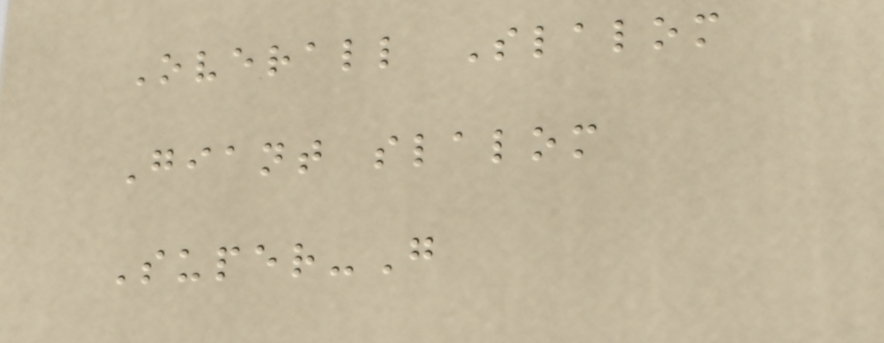Overall Slalom
Giant slalom
Super-G
